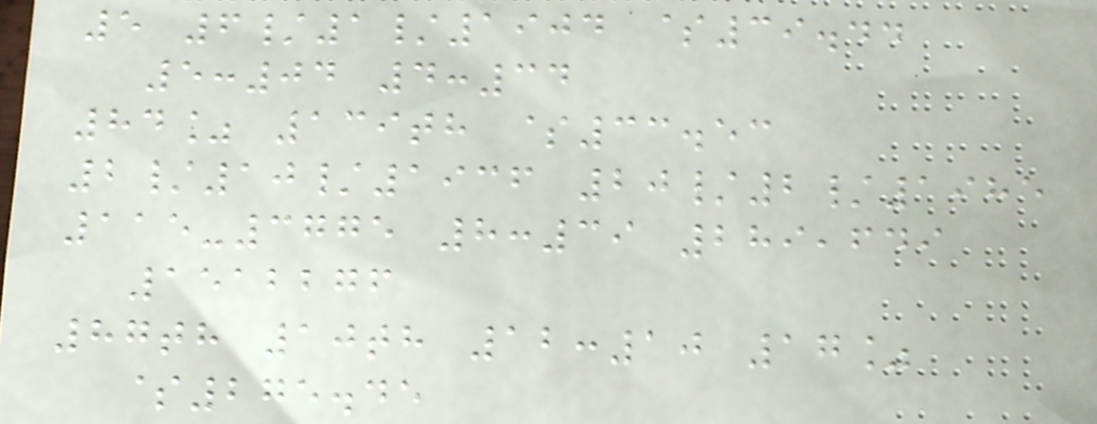5 6/1/1904 $39.44
5:04 4:34
84% 139th $33.53
2/10/1936 20/2/1985
115-3775 8:39 289,649
1512276
87th 10th 12:10 17%
$275.45
